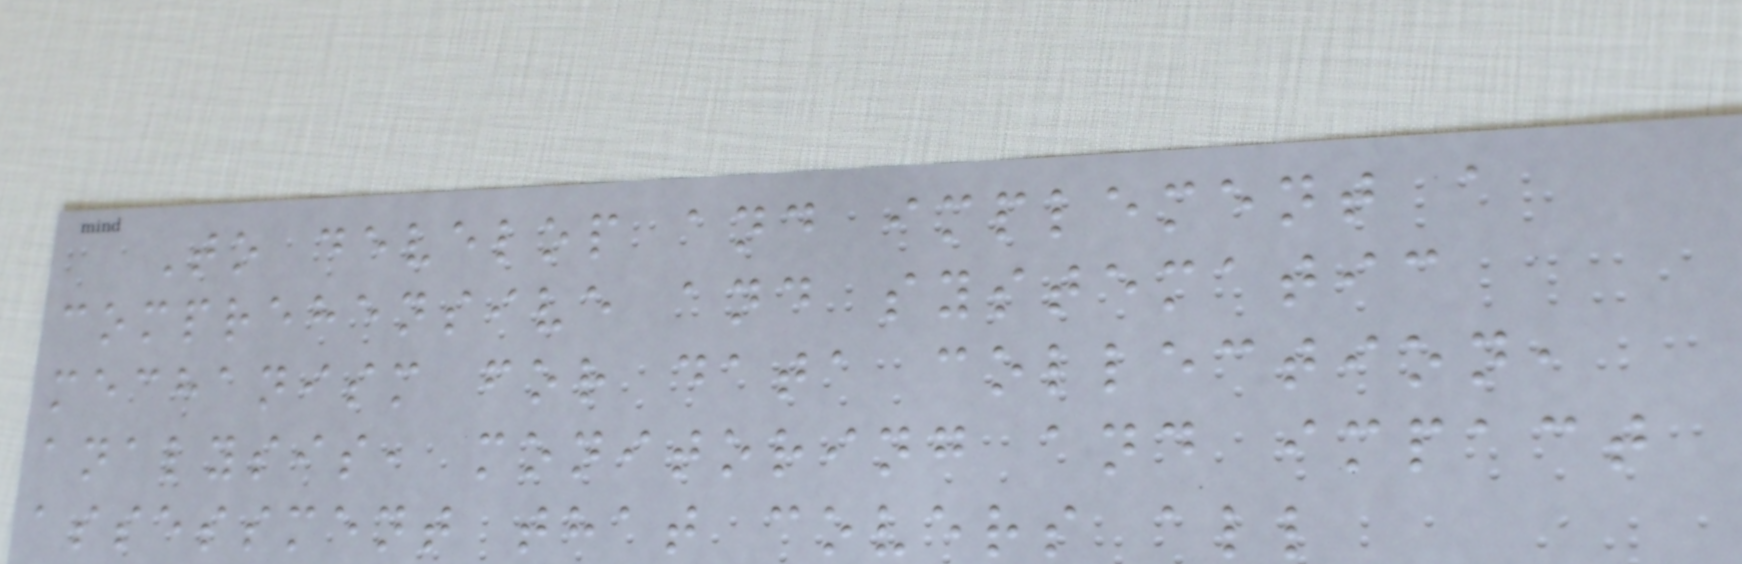To develop and implement a
comprehensive and systematic
mechanism for data collection,
analysis, monitoring and impact
assessment that covers all
